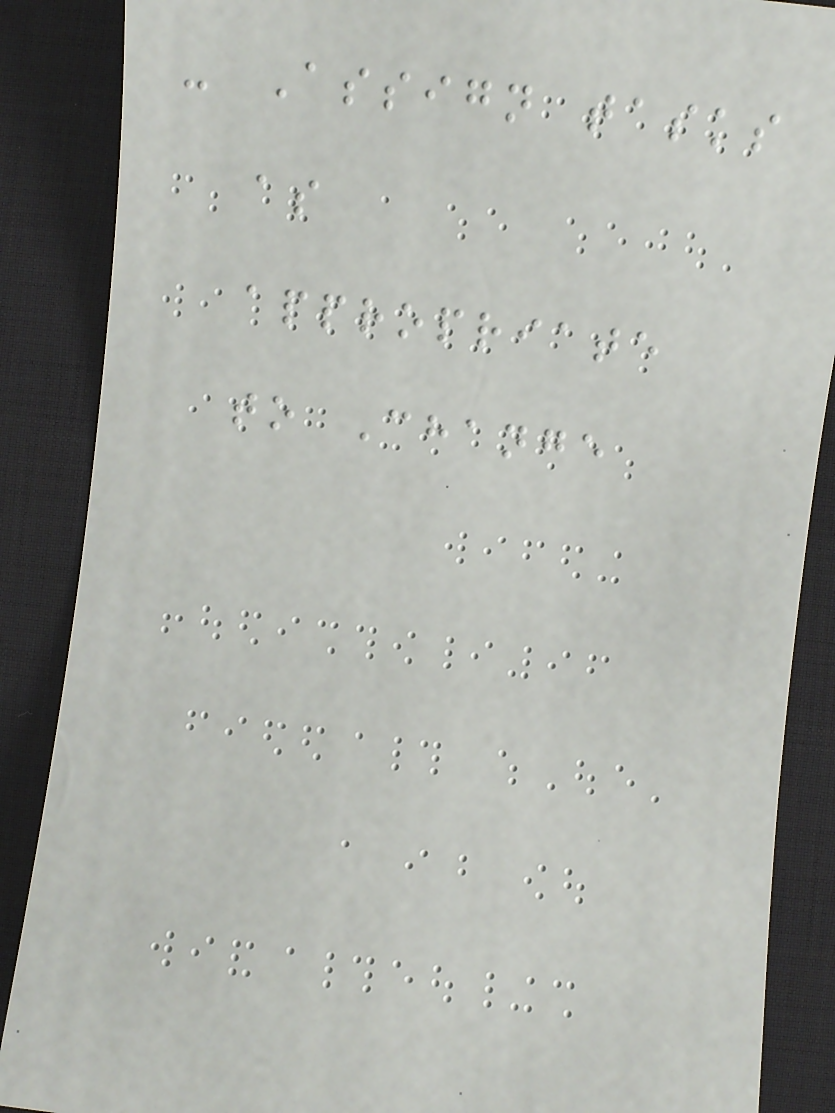- Assign tasks
as
appropriate
to Change
